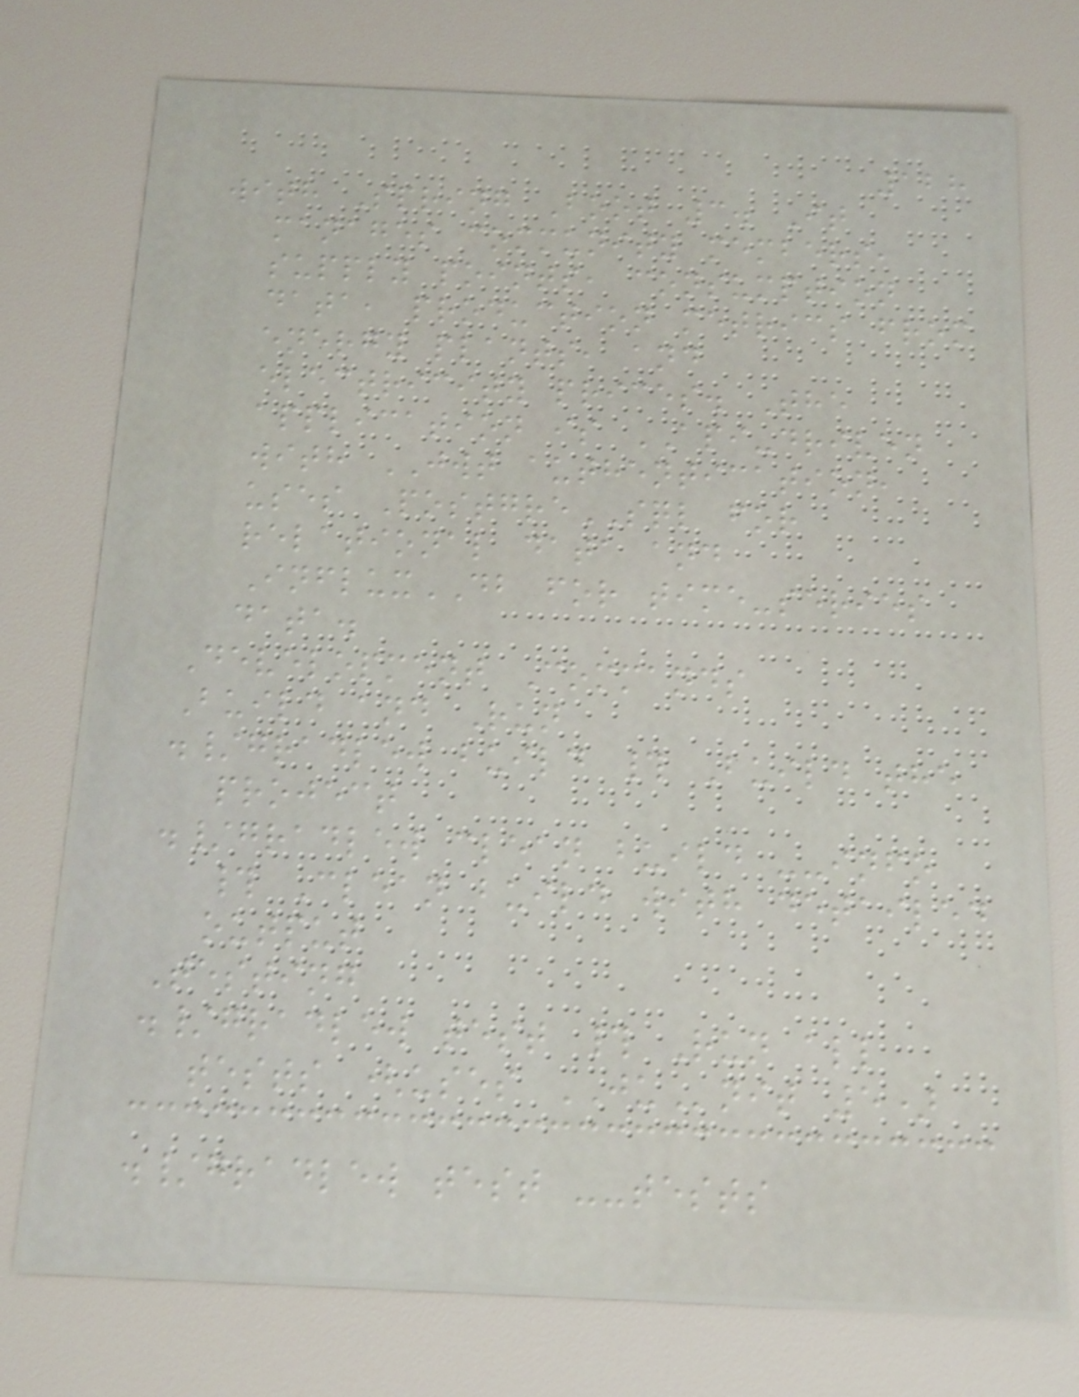128
with Spring Boot 3. It
manages community members,
supply points, consumption
data, production metrics from
energy plants, and
electricity prices. The
application is API-driven
with JWT authentication,
uses PostgreSQL for
relational data and
InfluxDB for time-series
data.
Development Commands
Build and Run
./gradlew build # Build the
project
./gradlew clean build --info
# Clean build with detailed
output
Testing
./gradlew test # Run all
tests (uses JUnit 5)
./gradlew test --tests
